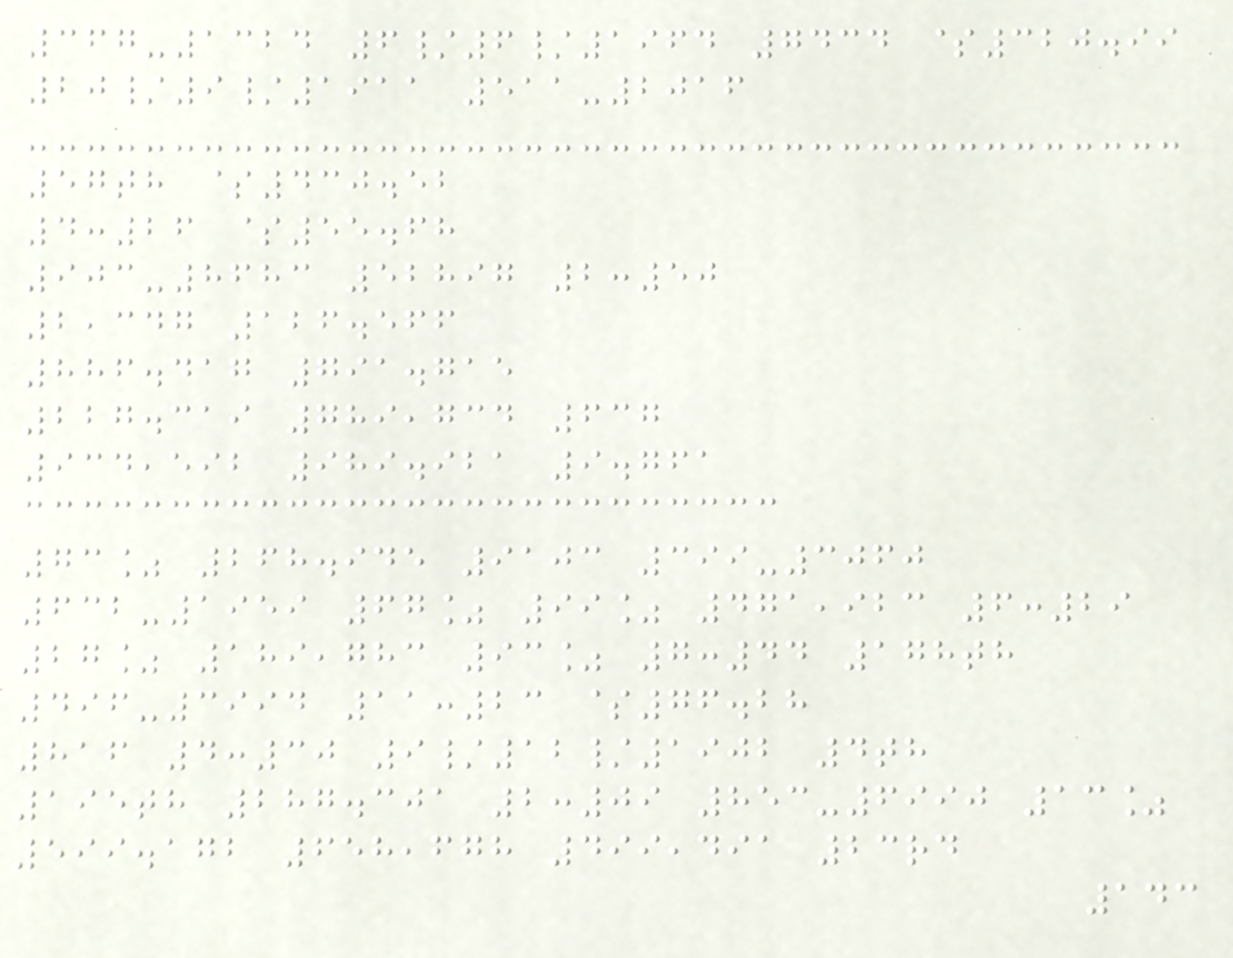367-1324 6/6/1964 7434 $320.99
20/9/1911 511-2016
57th $430.52
4:26 $55.68
903-8683 52897 2:50
2,347 126.566
886.417 791.715
227.319 789,734 637
934,592 989.921 9.761
73% 268.945 9103 399-3060
632-1959 67% 99% 471,923 6:29
27% 189,783 93% 7:44 178th
496-3994 11:23 $76.28
816 4:30 9/12/1902 4th
195th 287.301 2:09 853-6990 13%
599.172 658,678 499,491 23rd
143
